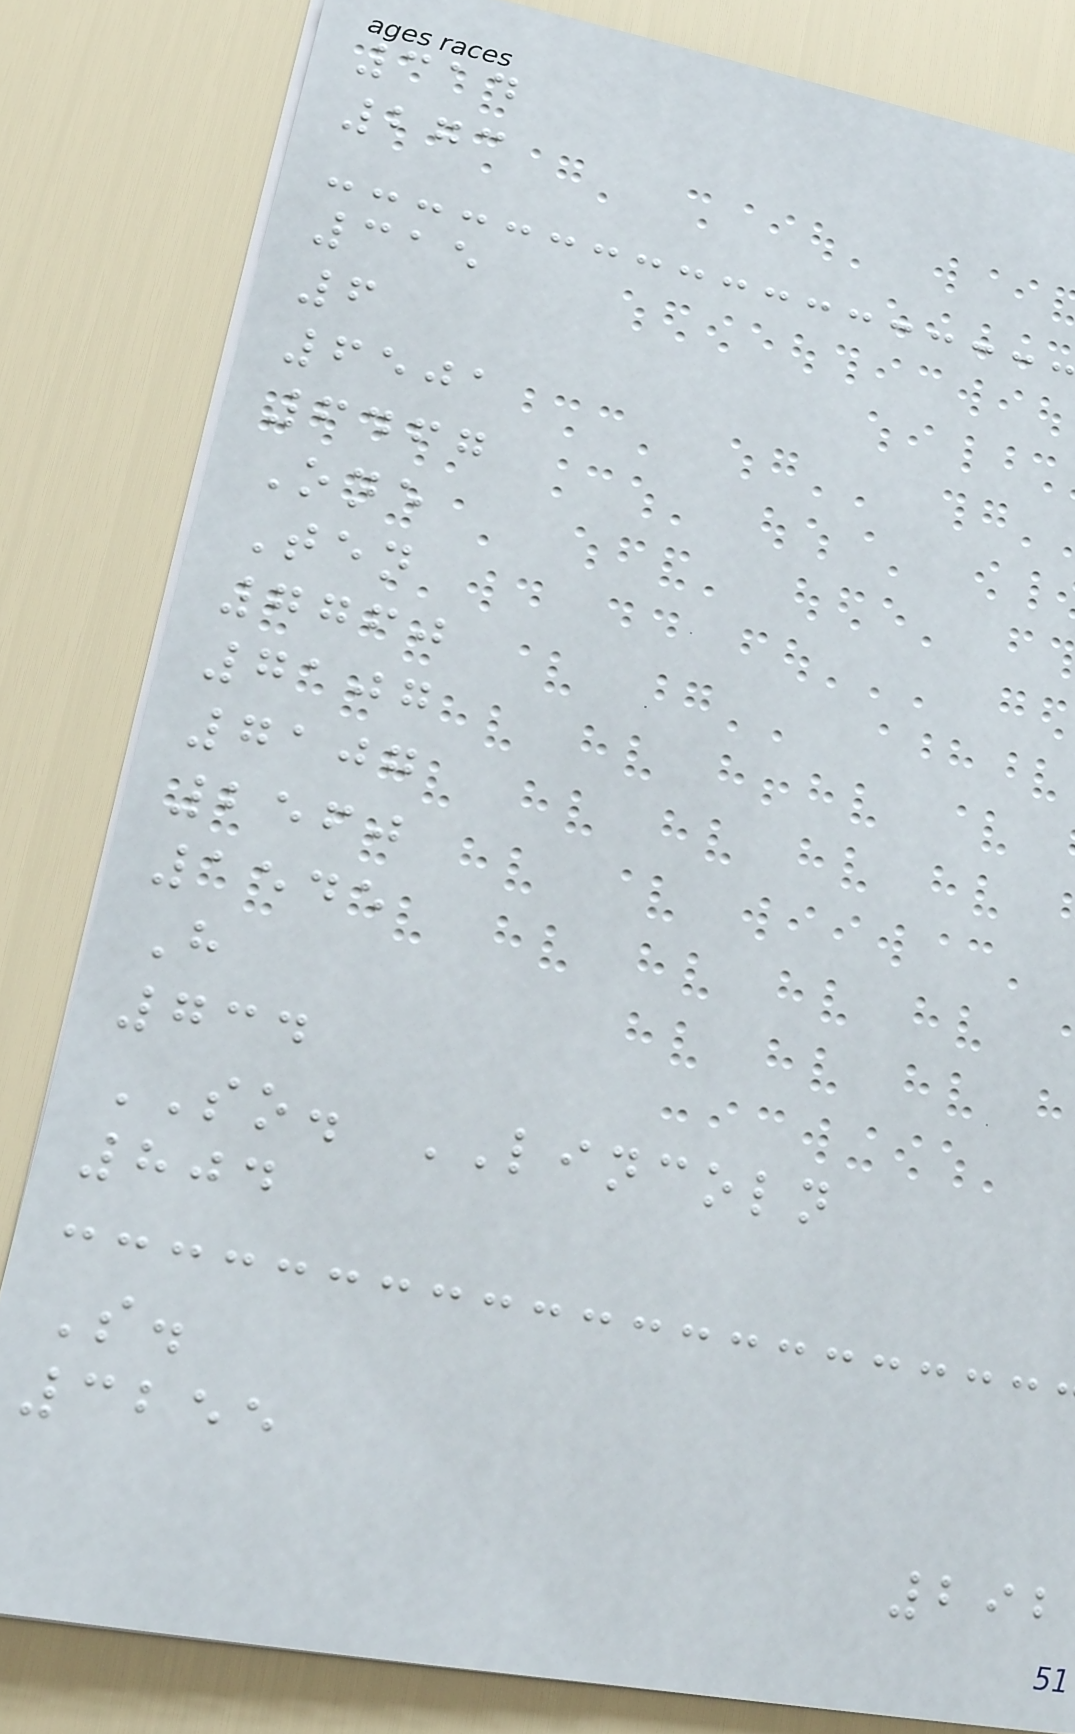314
273
315
6
6501
6467
One
Ten
7760
7107
7107
2560
1545
H
734
SO. LINCOLN
804
S.
3255
292
